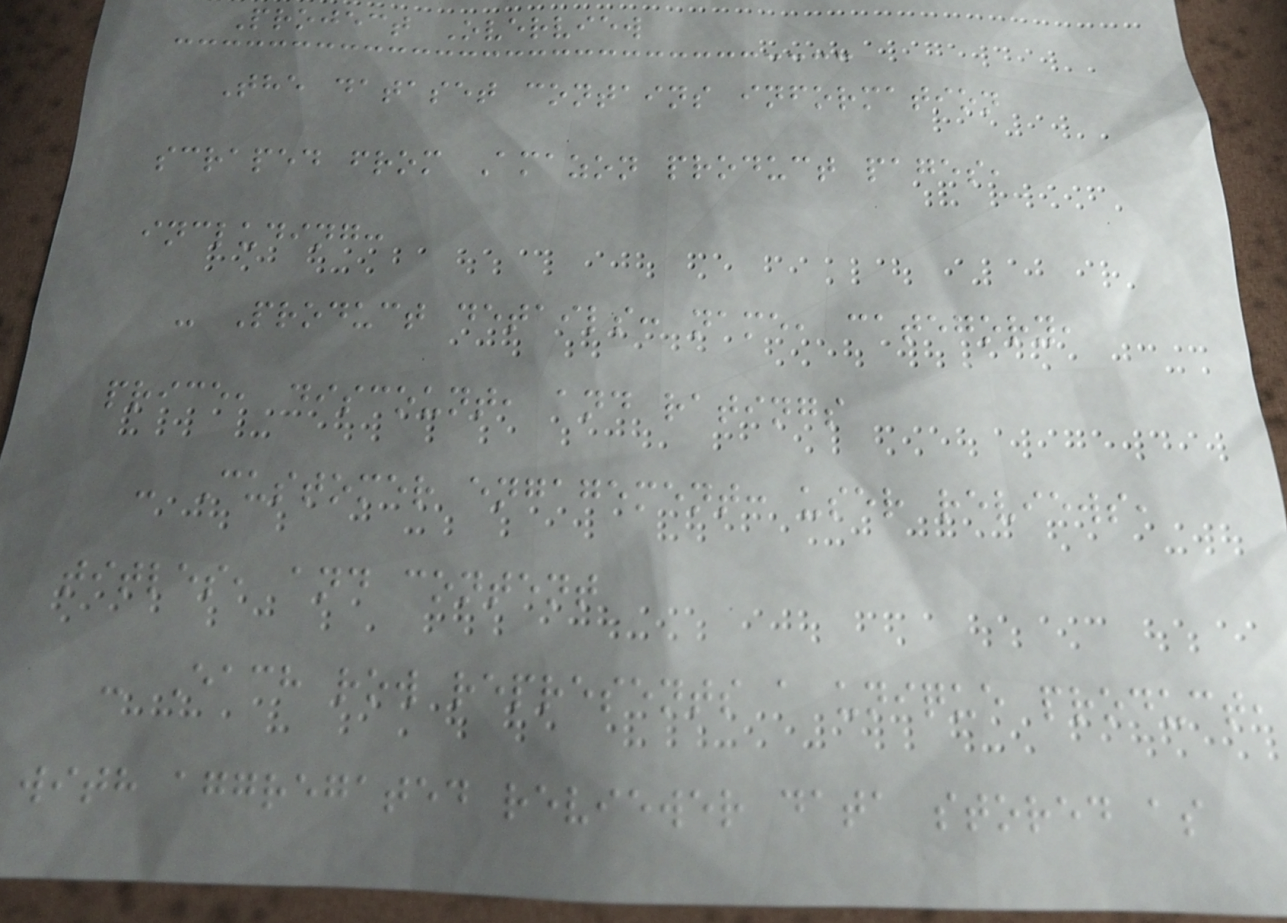Project Overview
The dataset contains information
scraped from Amazon product pages,
including:
- Product details: name, category,
price, discount, and ratings
- Customer engagement: user reviews,
titles, and content
- Each row represents a unique product,
with aggregated reviewer data stored as
